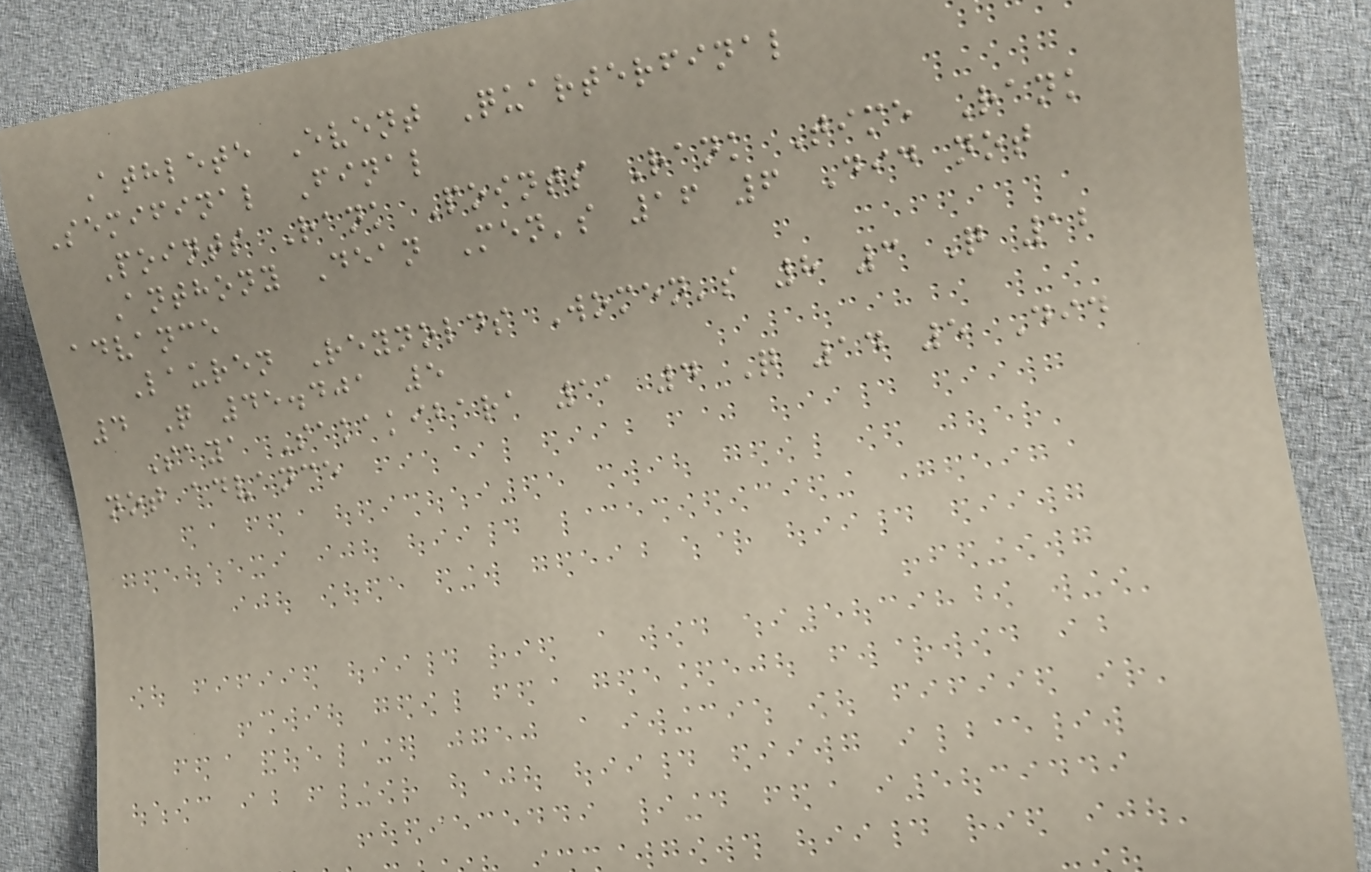Athlete Event Quarterfinal
Semifinal Final
Points Rank Points Rank Time Rank
Anthony Dean Men's 16 6 Did not
advance
Lauren Reynolds Women's 8 3 Q 12
4 Q 45.401 5
Saya Sakakibara 11 4 Q 14 5 Did
not advance
